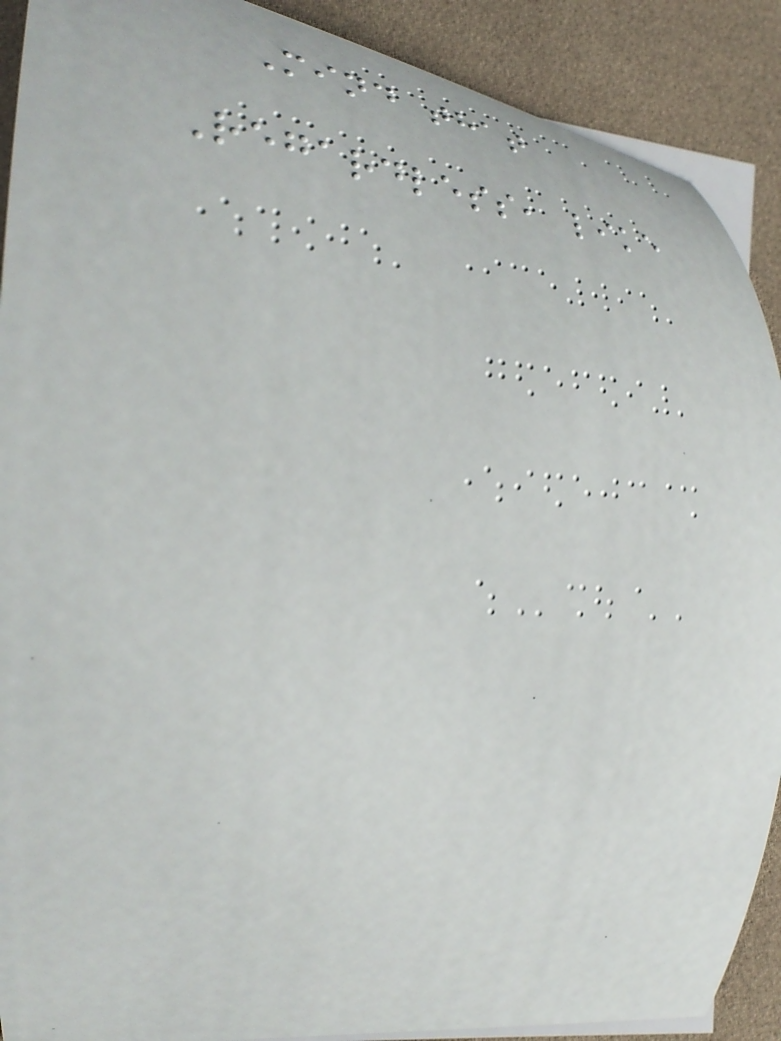Mind that
Regardless, like
